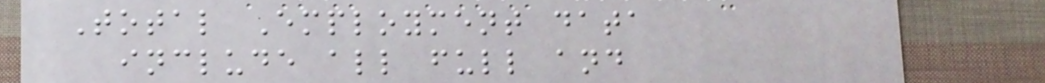Total Employment data
include all full and
